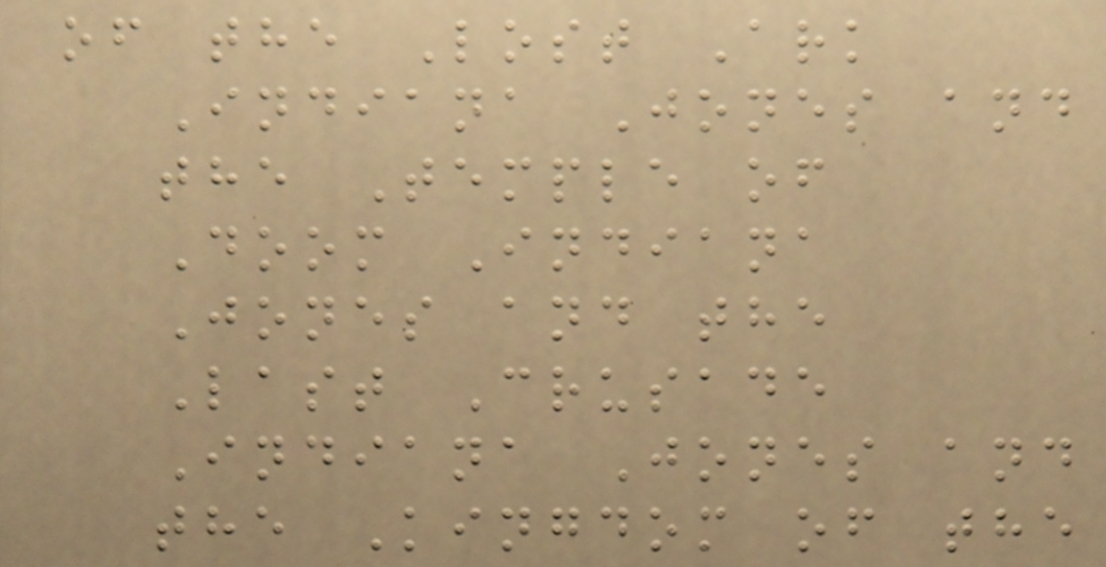of the Lost Ark
Indiana Jones and
the Temple of
Doom Indiana
Jones and the
Last Crusade
Indiana Jones and
the Kingdom of the
